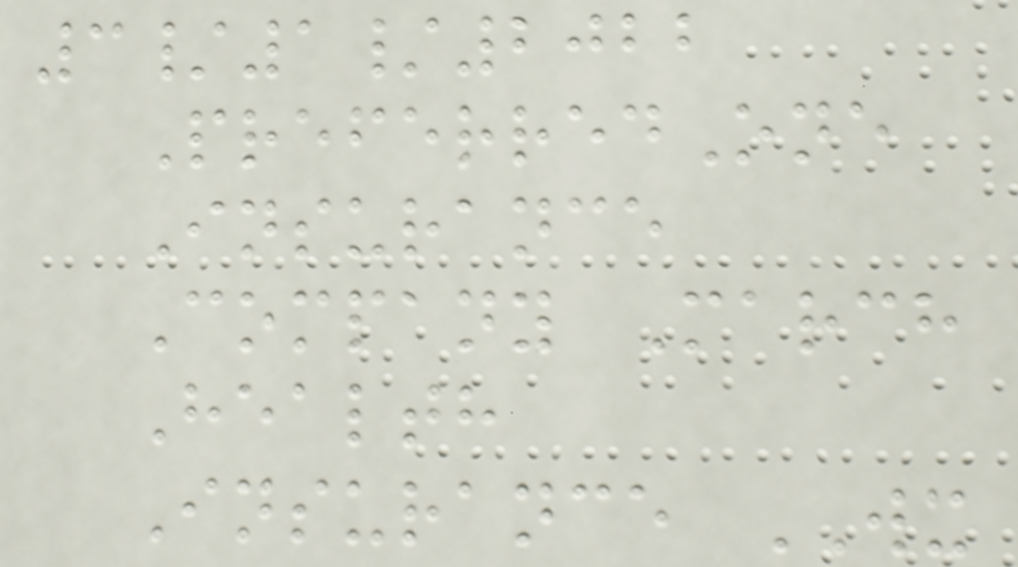3/1/2022
PreferredOne
Insurance
Company March
Health
Insurance WX
